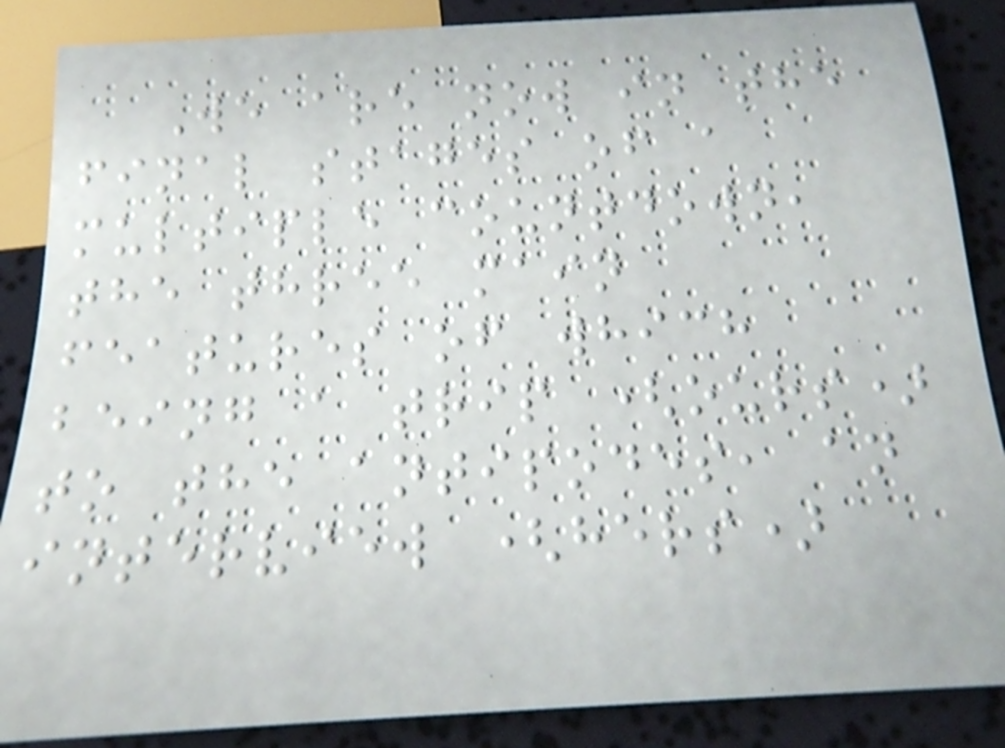We are now in the
final stages of a
multiple countdown,
the three main
features of which
being a trip (ours)
to the antipodes, an
interview (hers)
